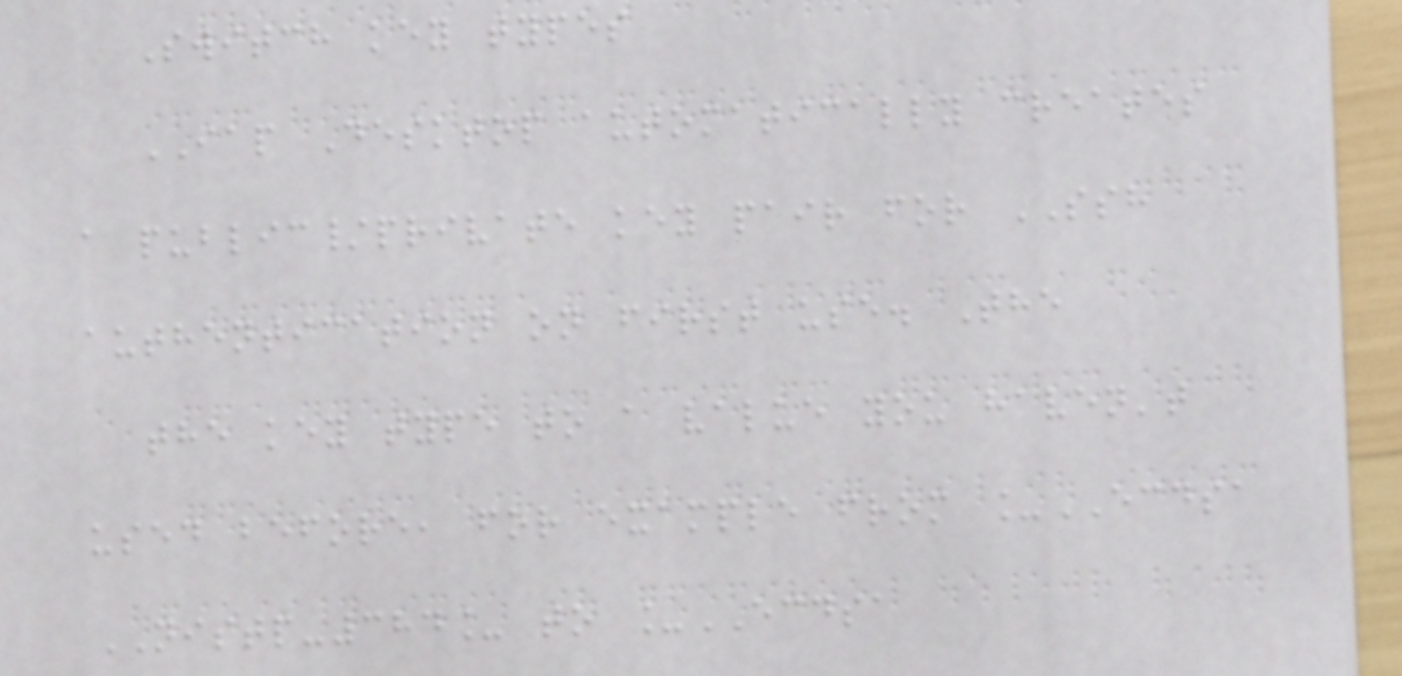Switch key types
IAP Desktop automatically creates
a public/private key pair for SSH
authentication on first use. The
the key type to a value you haven't
used before, for example from _ECDSA
NISTP-384_ to _ECDSA
